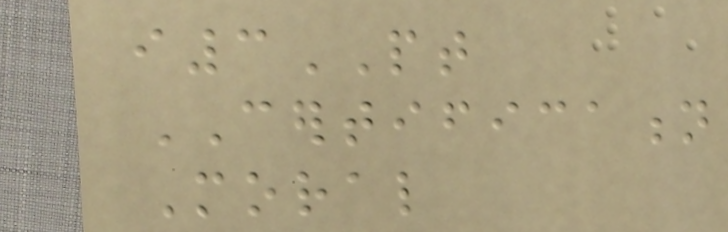i3PT
CERTIFICATION
Moral
